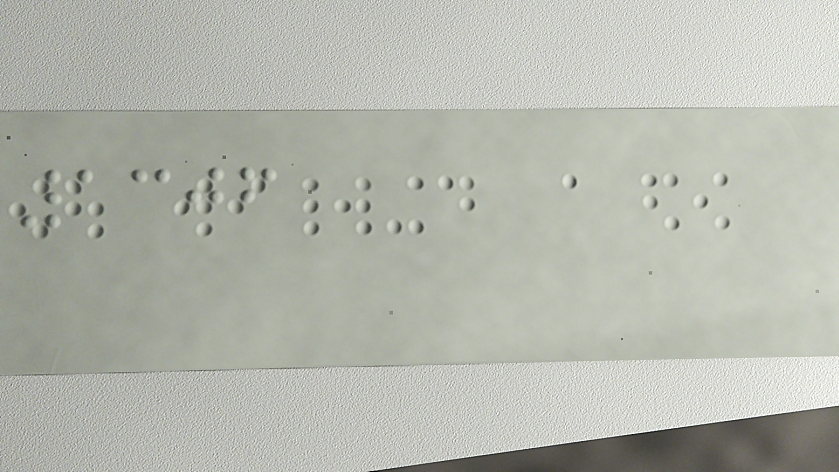1306
